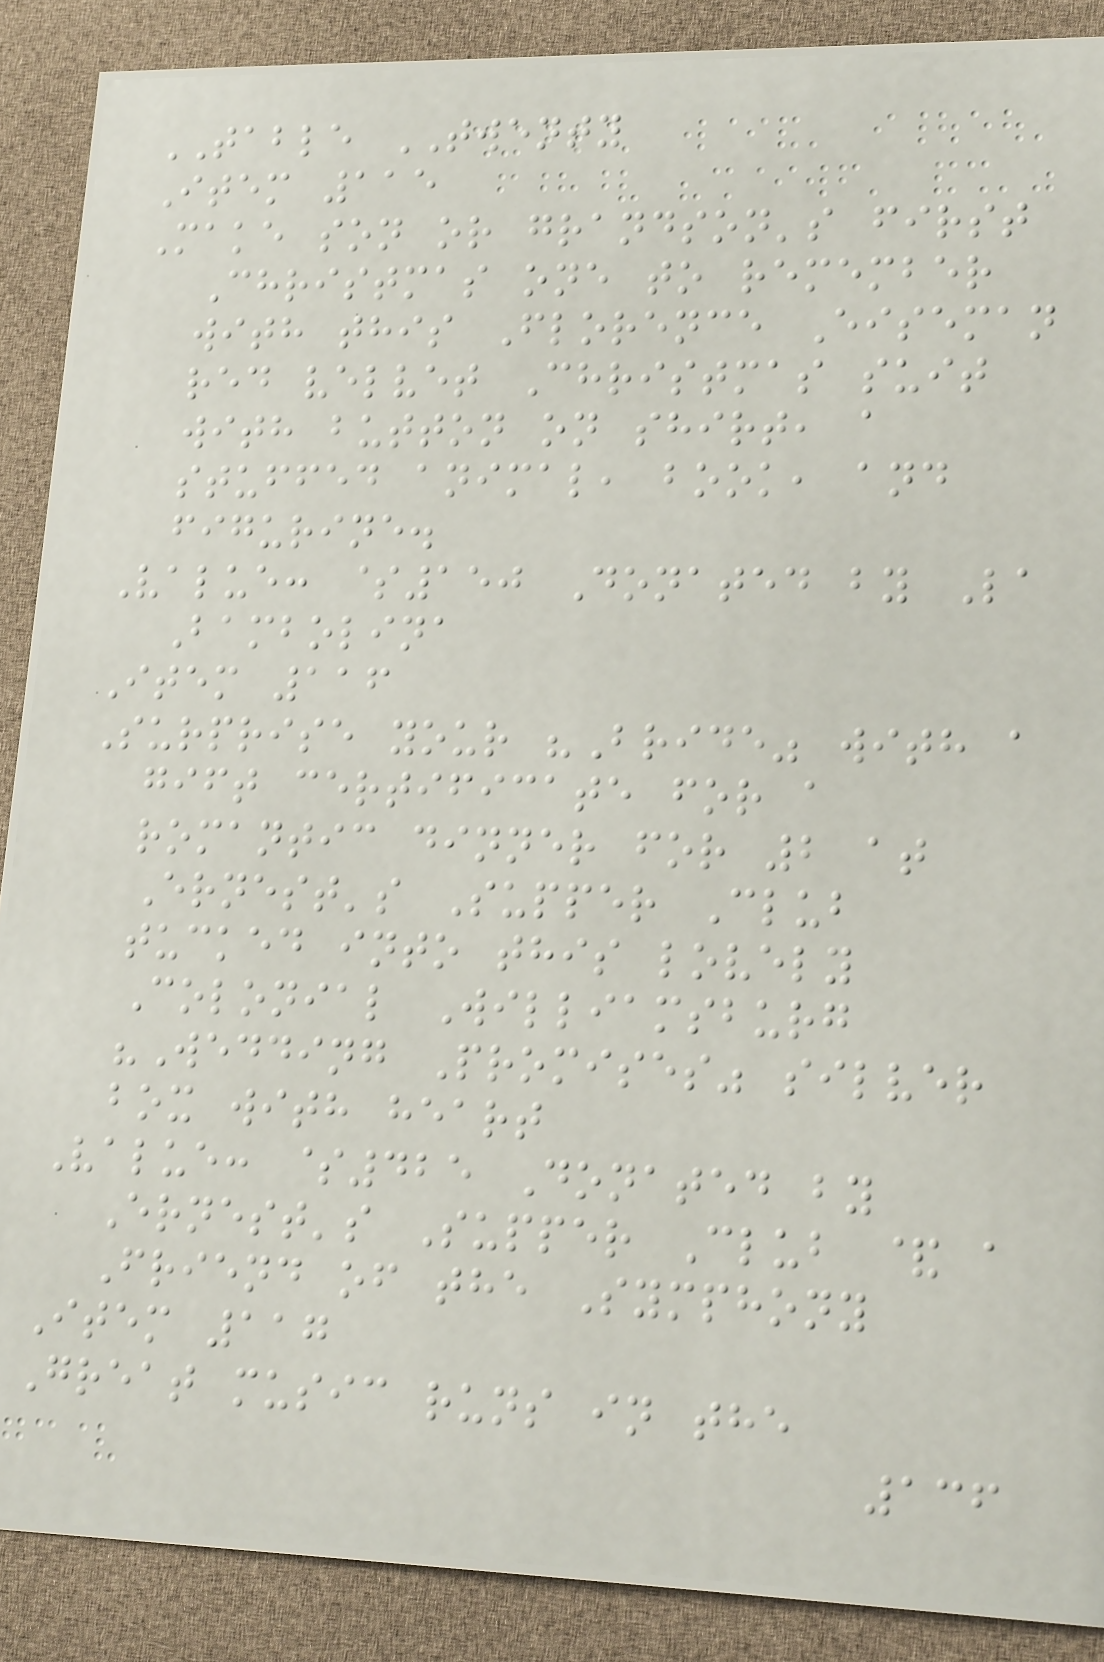TABLE TWENTY
Item 115
Make son or grandson's first
Christmas one to remember
with this Florence Eiseman
red velvet Christmas suit
with button on shirt, a
stuffed animal, book, and
figurine.
Value: $150 Donated by La
Bambolina
Item 116
Surprise your "Bride" with a
gift certificate for a
romantic dinner for 2 at
Ernest's Supper Club
tucked into this lovely
Colonial Williamsburg
"Wedding Promises" silver
box with heart
Value: $425 Donated by
Ernest's Supper Club & a
Friend of the Symphony
Item 117
Great music runs in the
136
